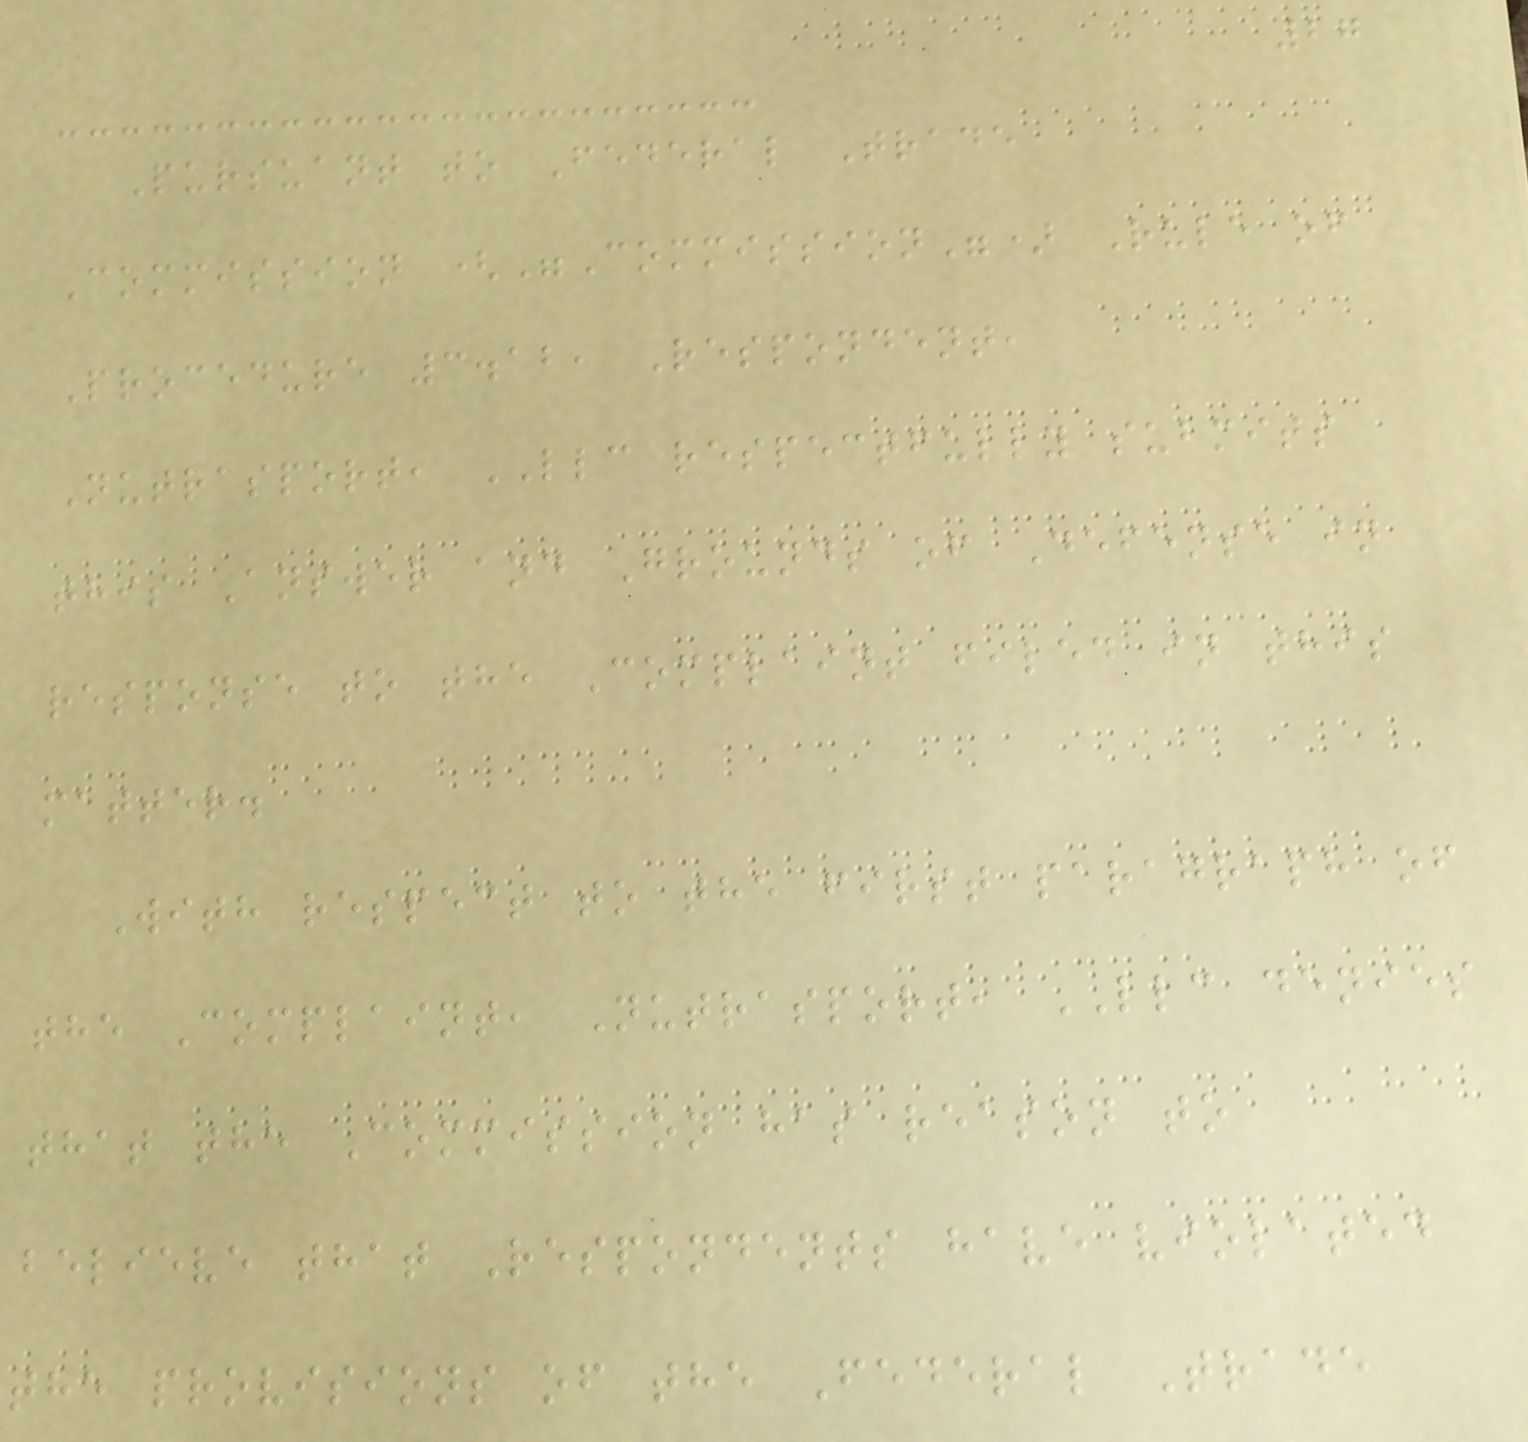27
Pursuant to Federal Trade
Commission ("Commission") Rule of
Procedure 3.12, Respondent,
Nutrasport, LLC respectfully submits
this Answer and Grounds of Defense in
response to the Complaint filed in this
matter.
With respect to the first paragraph of
the Complaint, Nutrasport, LLC denies
that the Commission has reason to
believe that Respondents have violated
the provisions of the Federal Trade
